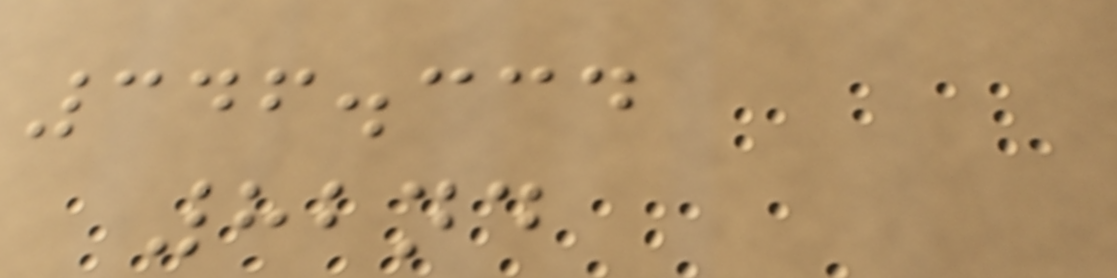346.334
82nd
